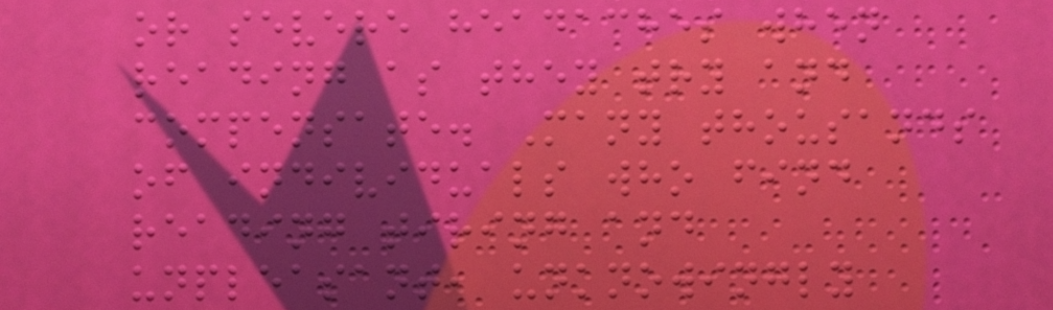or severe headaches when
reading as they try and
compensate. Many thousands
of individuals who find
reading tiring and
unpleasant, unknowingly
